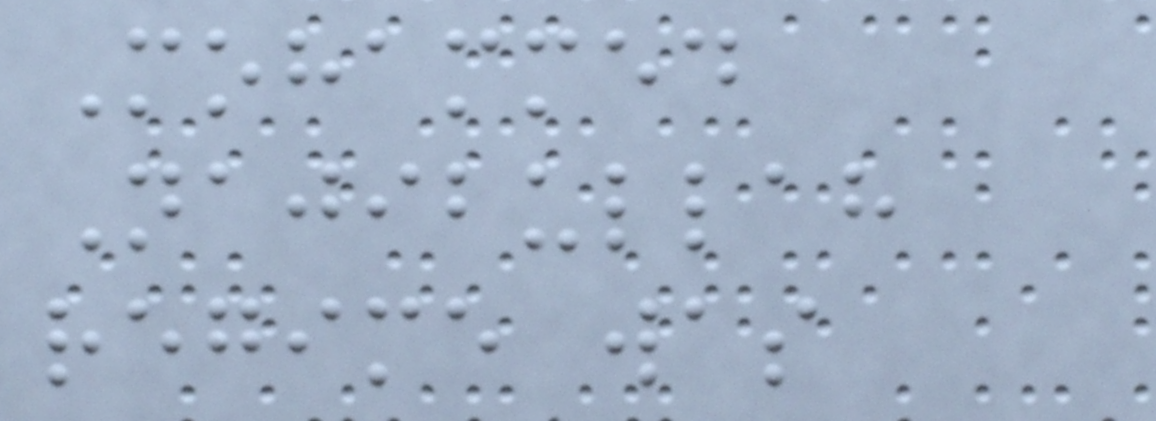Mohammed
Najibullah
regime was
